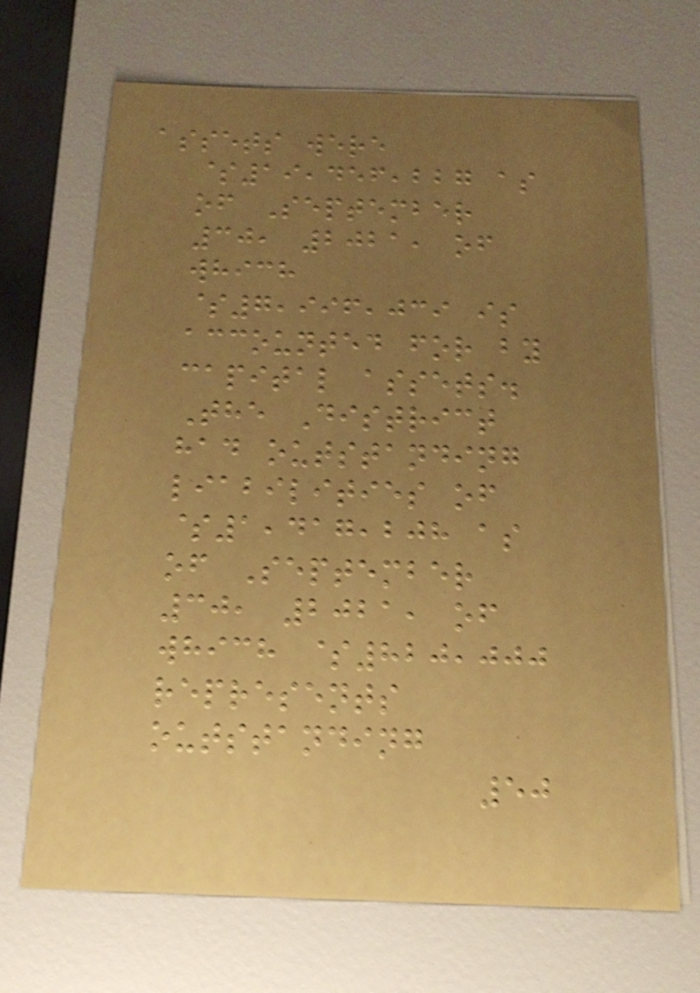assets were
$19,456,227 as
of September
30, 2021, of
which
$7,996,039 is
accounted for by
capital assets.
The District
had outstanding
liabilities of
$1,417,208 as
of September
30, 2021, of
which $820,000
represents
outstanding
50
